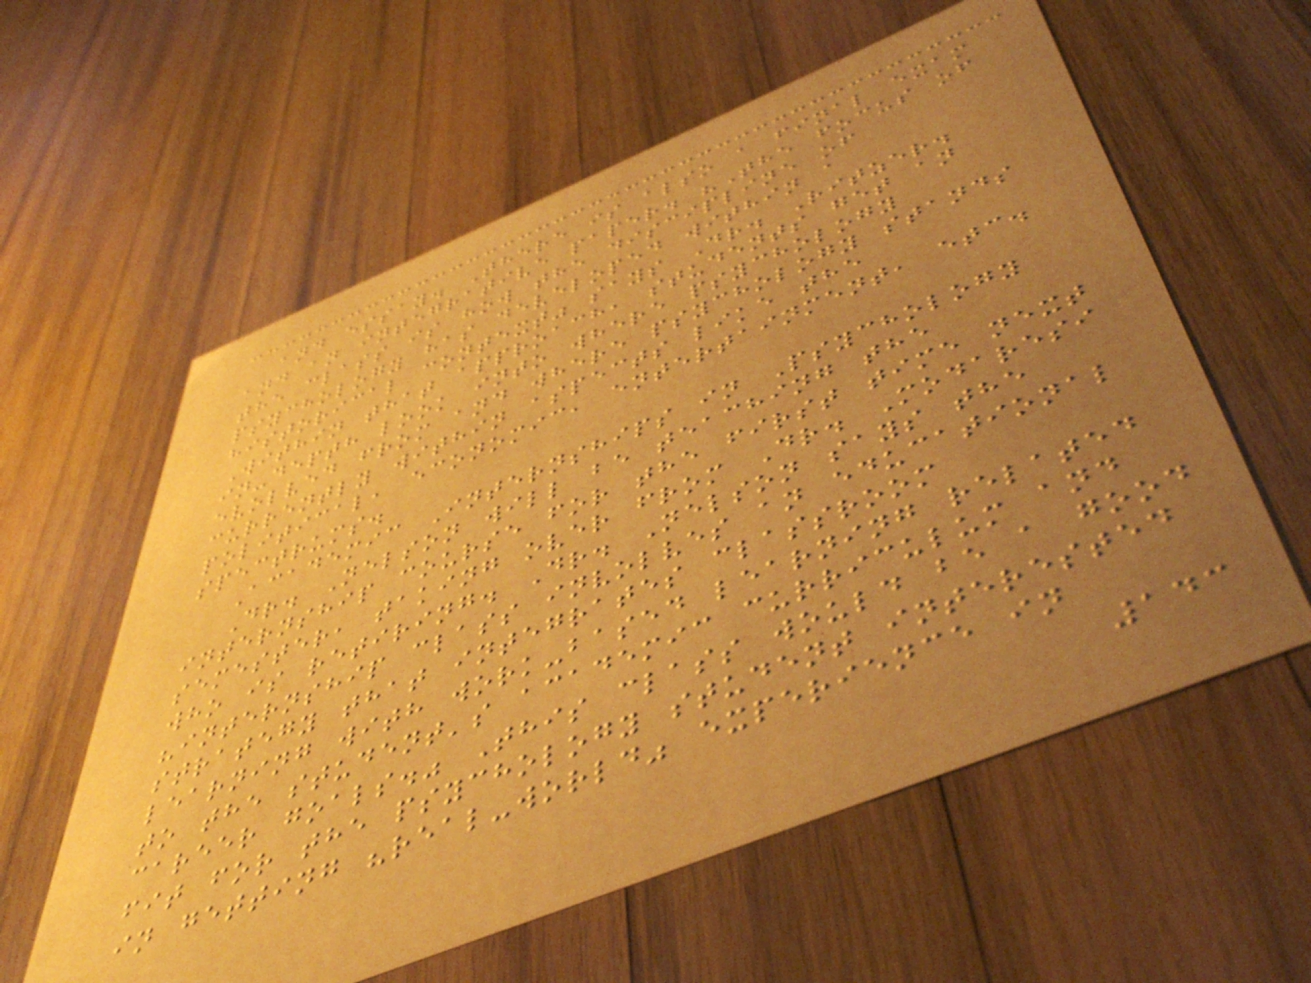and essay. There is also a final exam
and an integrative paper. "The focus of
the class is how the discipline of
psychology has developed within a
historical context" says Dr. Ritzer.
Within that approach, students get an
in-depth look into where psychology
evolved from and where psychology stands
currently within aspects like the
political, economic, entertainment, etc.
spectrums.
Academic Internships in Psychology
Dr. Nelson will be teaching the
internship course for the first time next
semester, taking over from Dr. Modaresi
who is retiring. Dr. Nelson says the
"internship class involves an educational
strategy that integrates classroom
learning with work-based learning related
to the student's academic curriculum and
career goals." This class would be a good
fit for the psychology student interested
in getting "real-world" experience in
143
